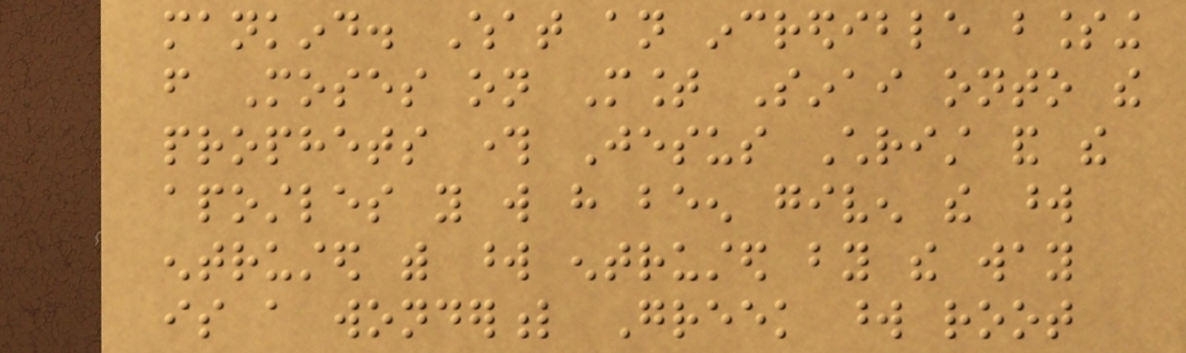mankind. What an incredible blessing
from Moses on Mount Sinai onto the
prophets through Jesus Christ and the
apostles you will have been given the word
entrusted with word entrusted by the way
is a wonderful Greek word root
